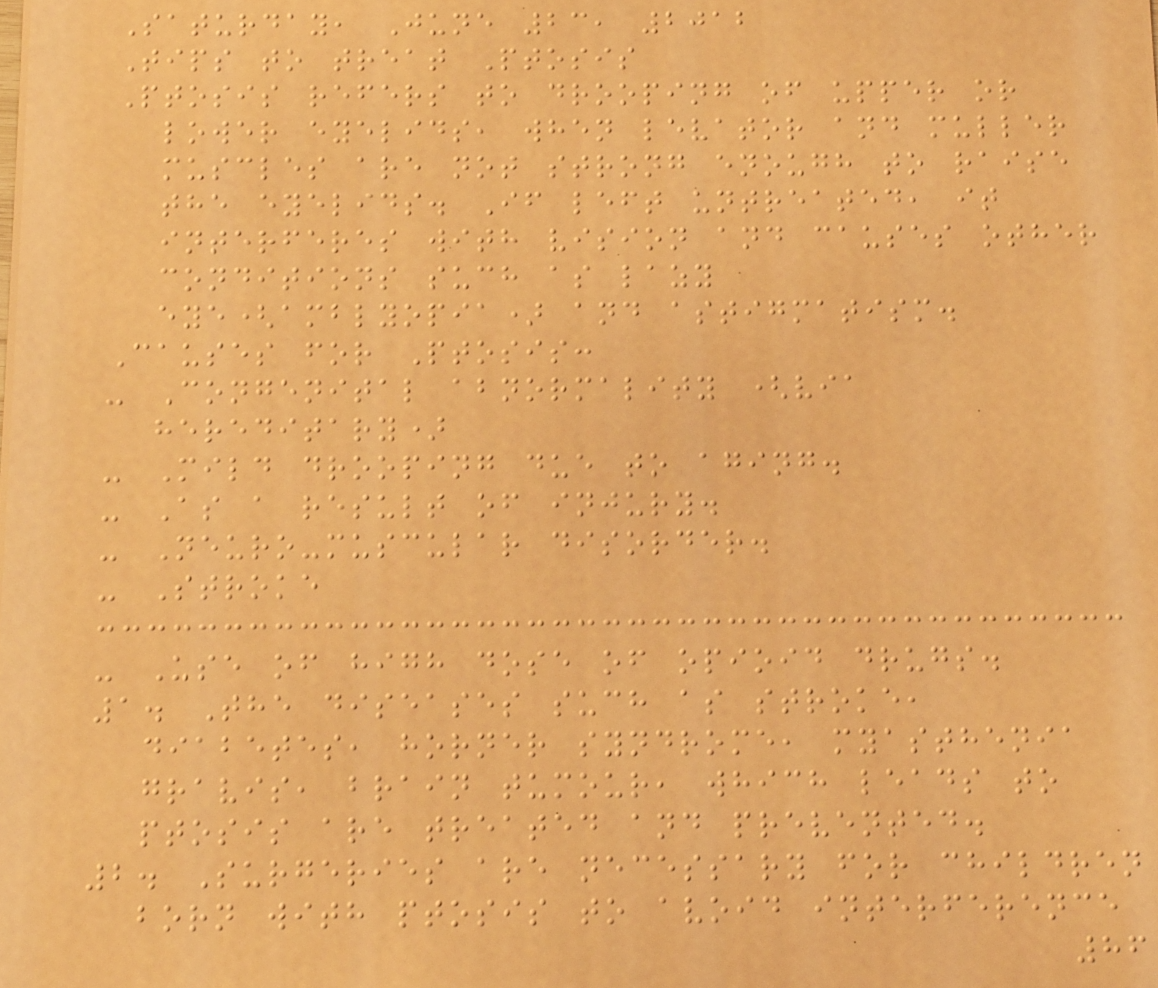Saturday, June 23, 2012
Tips to treat Ptosis
Ptosis refers to drooping of upper or
lower eyelids, when levator and muller
muscles are not strong enough to raise
the eyelids. If left untreated, it
interferes with vision and causes other
conditions such as lazy
eye(amblyopia) and astigmatism.
Causes for Ptosis:
- Congenital abnormality (via
hereditary)
- Mild drooping due to aging.
- As a result of injury.
- Neuro-muscular disorder.
- Stroke
- Use of high dose of opioid drugs.
1. The diseases such as stroke,
diabetes, horner syndrome, myasthenia
gravis, brain tumour, which leads to
ptosis are treated and prevented.
2. Surgeries are necessary for children
born with ptosis to avoid interference
86
